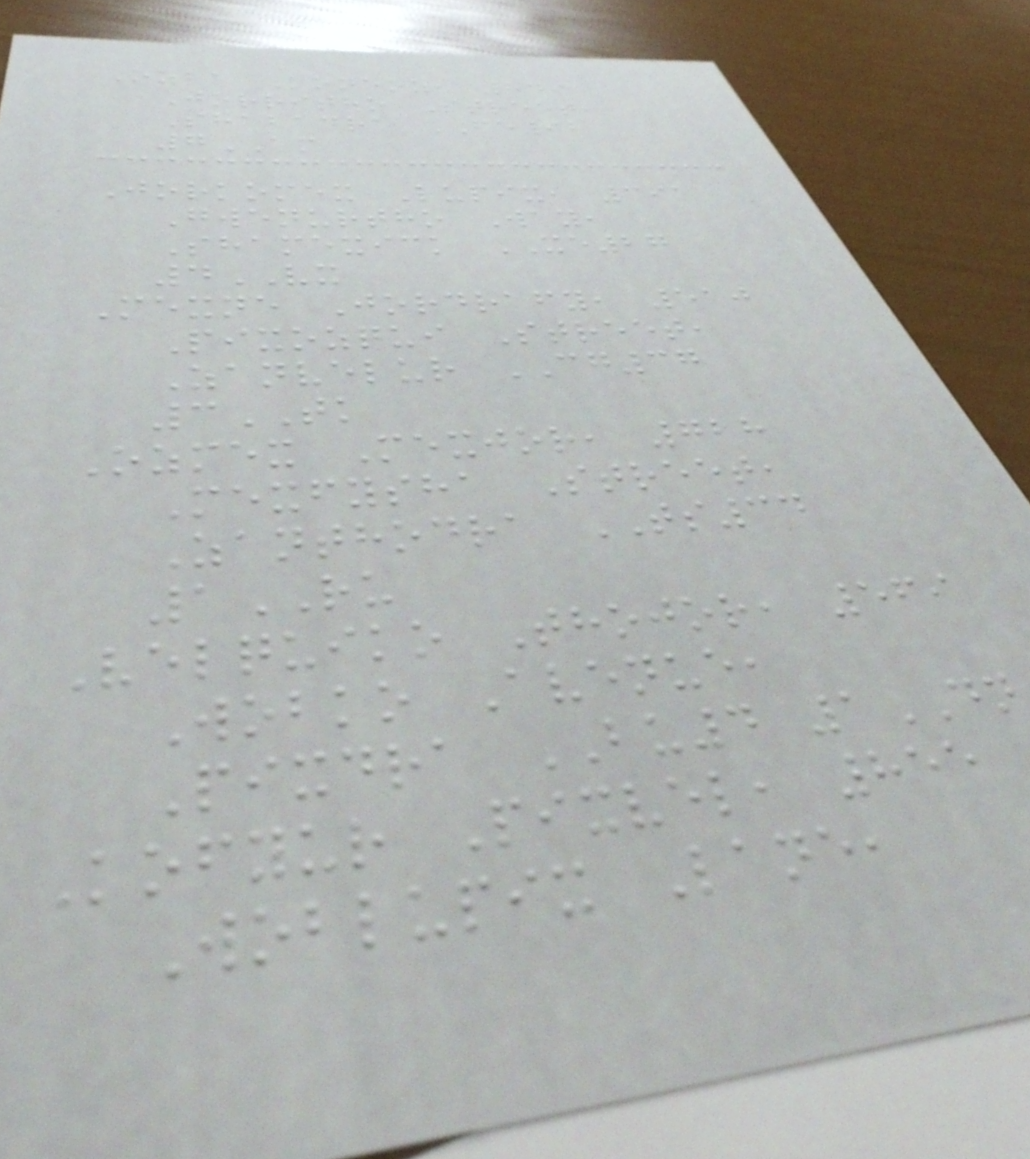Ozba Koneoz, 849
Jorritho Street,
Shabadra FE92
7AM
Jorkomex Lupix, 391
Gwenurtho Way,
Shamexick XE27
4VX
Mexne Jordrafy, 510
Pixozqui Street,
Zanvelur CG37
3TK
Ozmex Mexjor, 728
Mexfysha Street,
Zanthodra TS34
1RU
Velquiko Thojor, 569
Wobko Avenue,
Pixdra BU4 1DN
Kofyur Pixvel, 855
Woblupix Lane,
